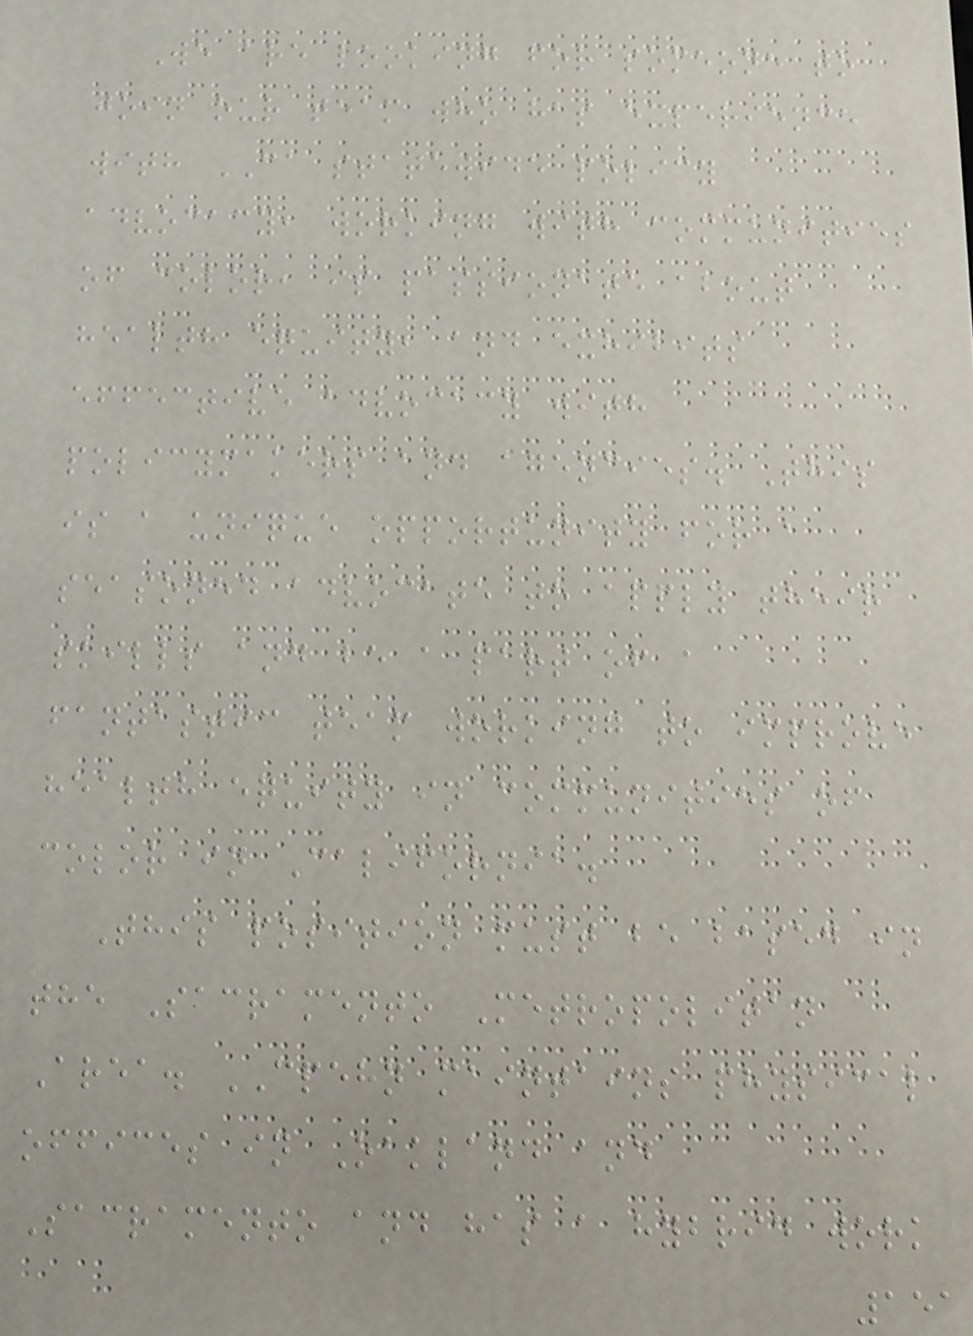We are looking for someone to
join our team who has experience
with CA statewide policy
advocacy, working with communities
of color, is passionate about
health equity, and exhibits
effective advocacy with
policymakers and agencies. This
is a unique opportunity for a
seasoned advocate to apply their
skills and be a part of a
fantastic team working to improve
health equity in communities of
color in California.
This position must be based in
the Sacramento Metropolitan
Area. CPEHN maintains physical
offices in Oakland and
Sacramento and has a hybrid work
151
